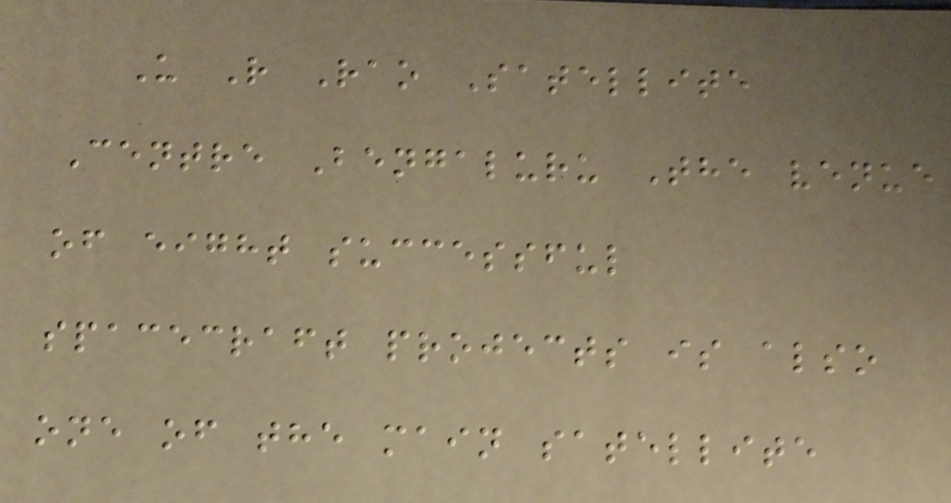U R Rao Satellite
Centre Bengaluru The venue
of eight successful
spacecraft projects is also
one of the main satellite
